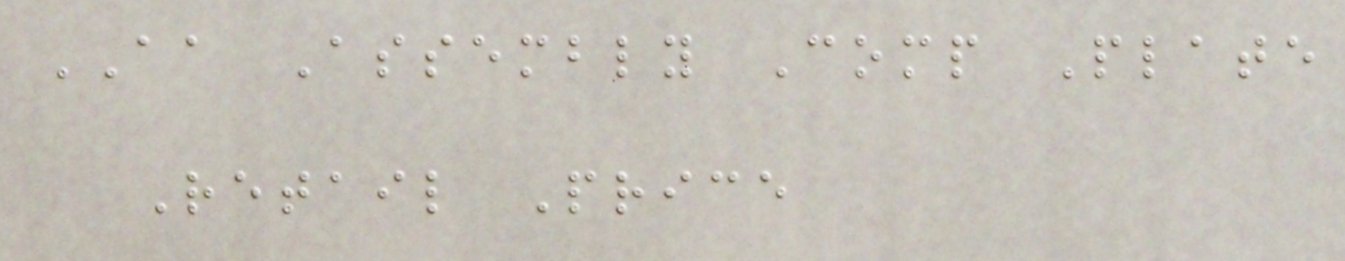AA Assembly Comp Plate
Retail Price
